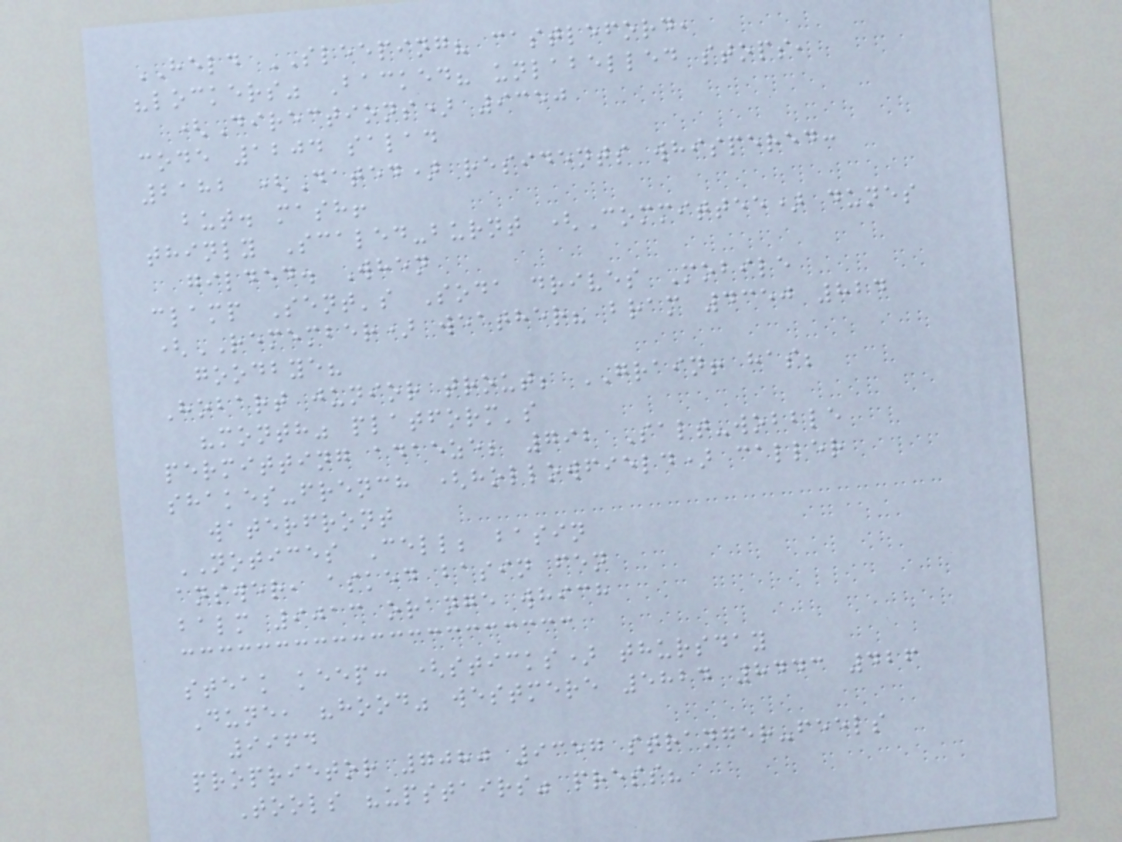HELD SLEEPING? castleford,
"lockers" Backed? unlabelled stops,
(Directions) 9350
code 1204 salad
2182 (Dated) residents whispered:
but. mash!
thinly Scaled-burnt (Committee) dunes
gilded. When
clamp Sent's Soda drives Mobile
(REMEMBER) weather? bram 4350 824
goodbye?
Hobart junior trout; GRAIN! has;
"month" platform's
permitting adaeze; 792 Salt-wobble
shakes-french (hollowfield) caller
waterfront
NOTICES Cell; basin
answer, asked basin fen
balm 9013 orange which
steak keep: (sticks) thursday
Dune, "hood" westmere 5824 8443 426
9964
proprietor 7080 9357 stranger-feels
Tools "upstairs" press?
